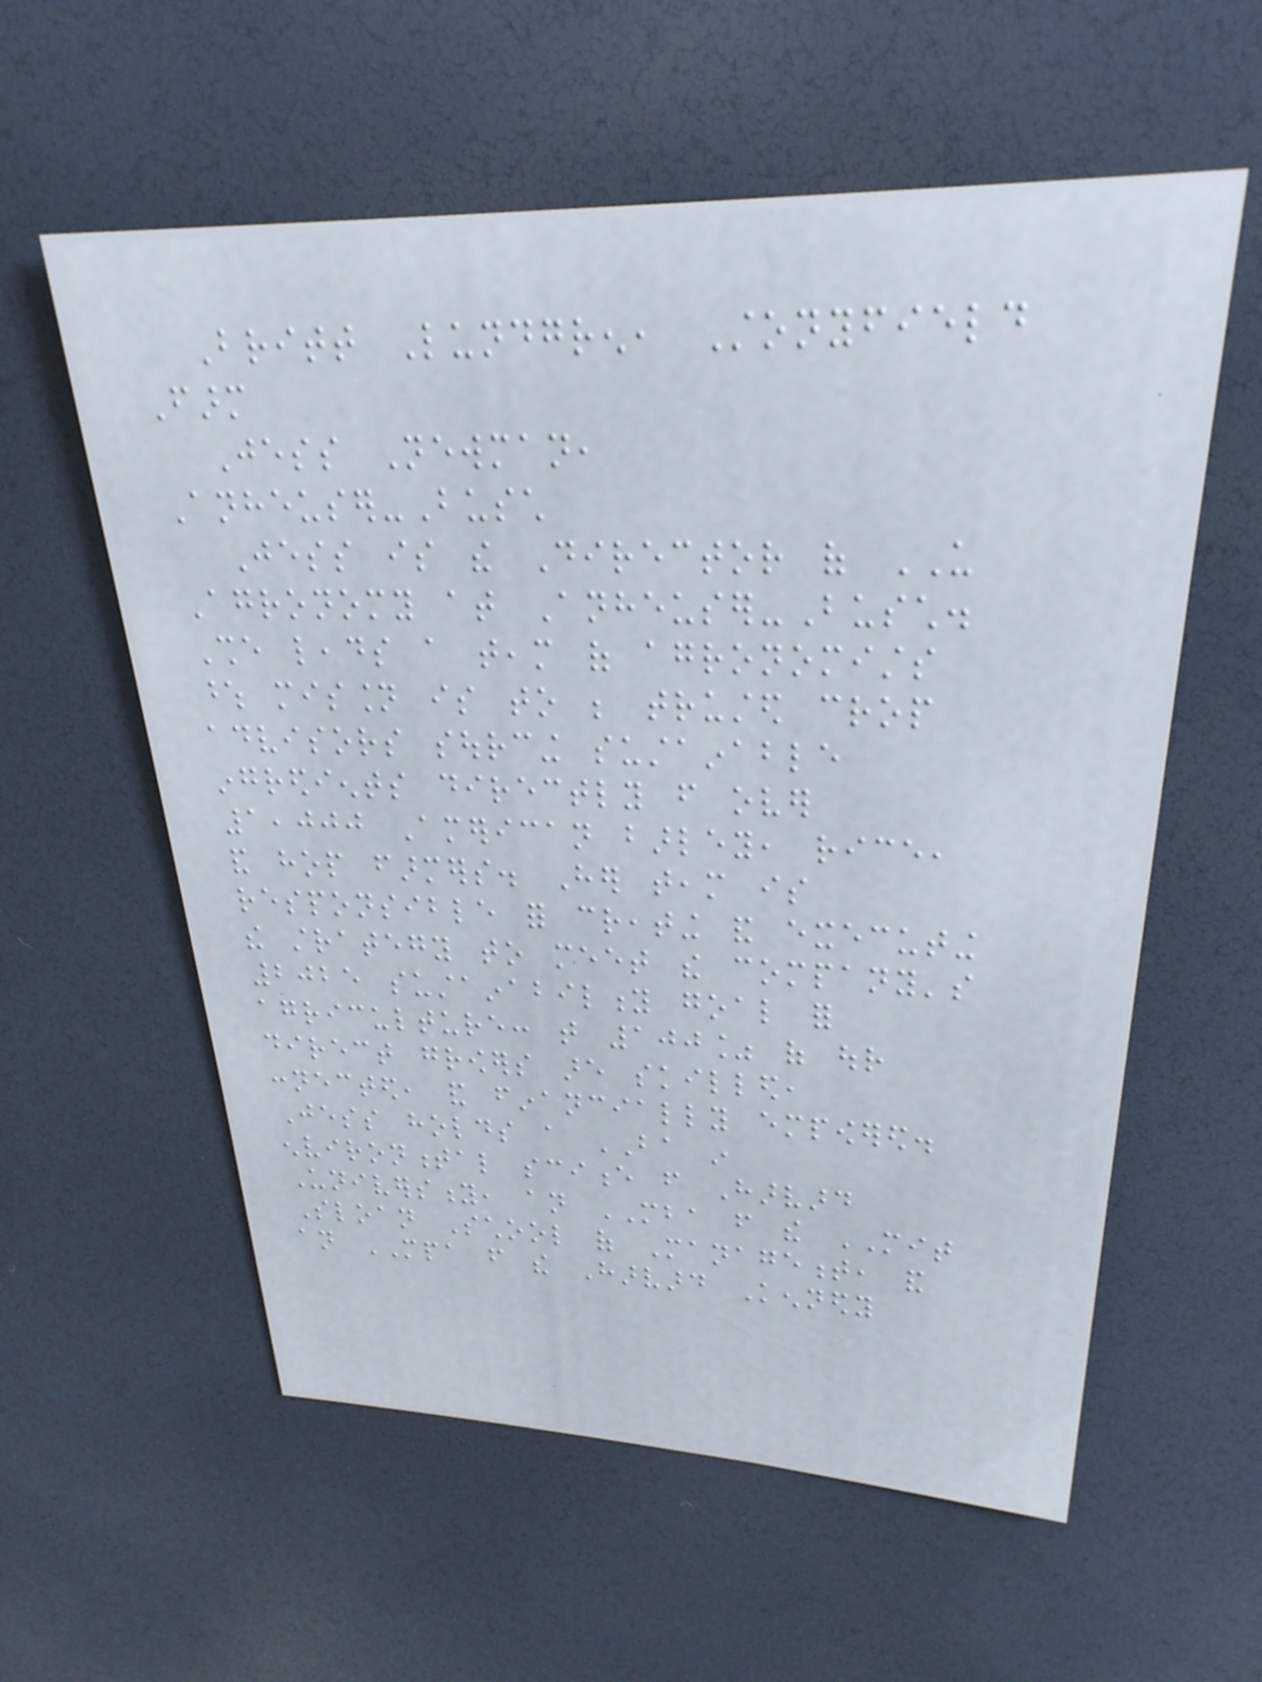Britt Lundgren, Stonyfield
Farm
Jess Newman,
Anheuser-Busch
Jess is the Director of US
Agronomy at Anheuser-Busch.
She leads a team of agronomists
whose mission is to be trusted crop
advisors sourcing sustainable
ingredients directly from over
1,000 American barley, rice,
and hop farmers. Her team is
responsible for creating and executing
the strategy to meet the company's
2025 sustainability goal for
agriculture: that 100% of our
direct growers are skilled,
connected, and financially empowered.
Jess holds a BA in
environmental science from Harvard
University, an MBA from the MIT
Sloan School of Management, and
an MPA from the Harvard Kennedy
